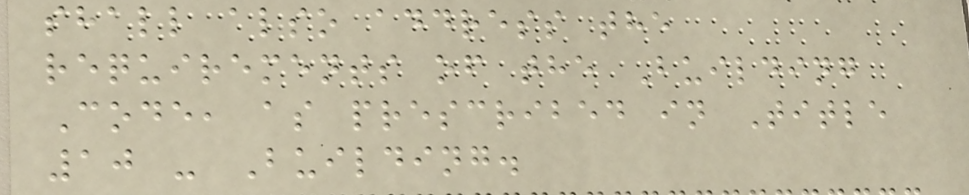shall also address the
requirements of the Building
Code, as prescribed in Title
10 - Building.
